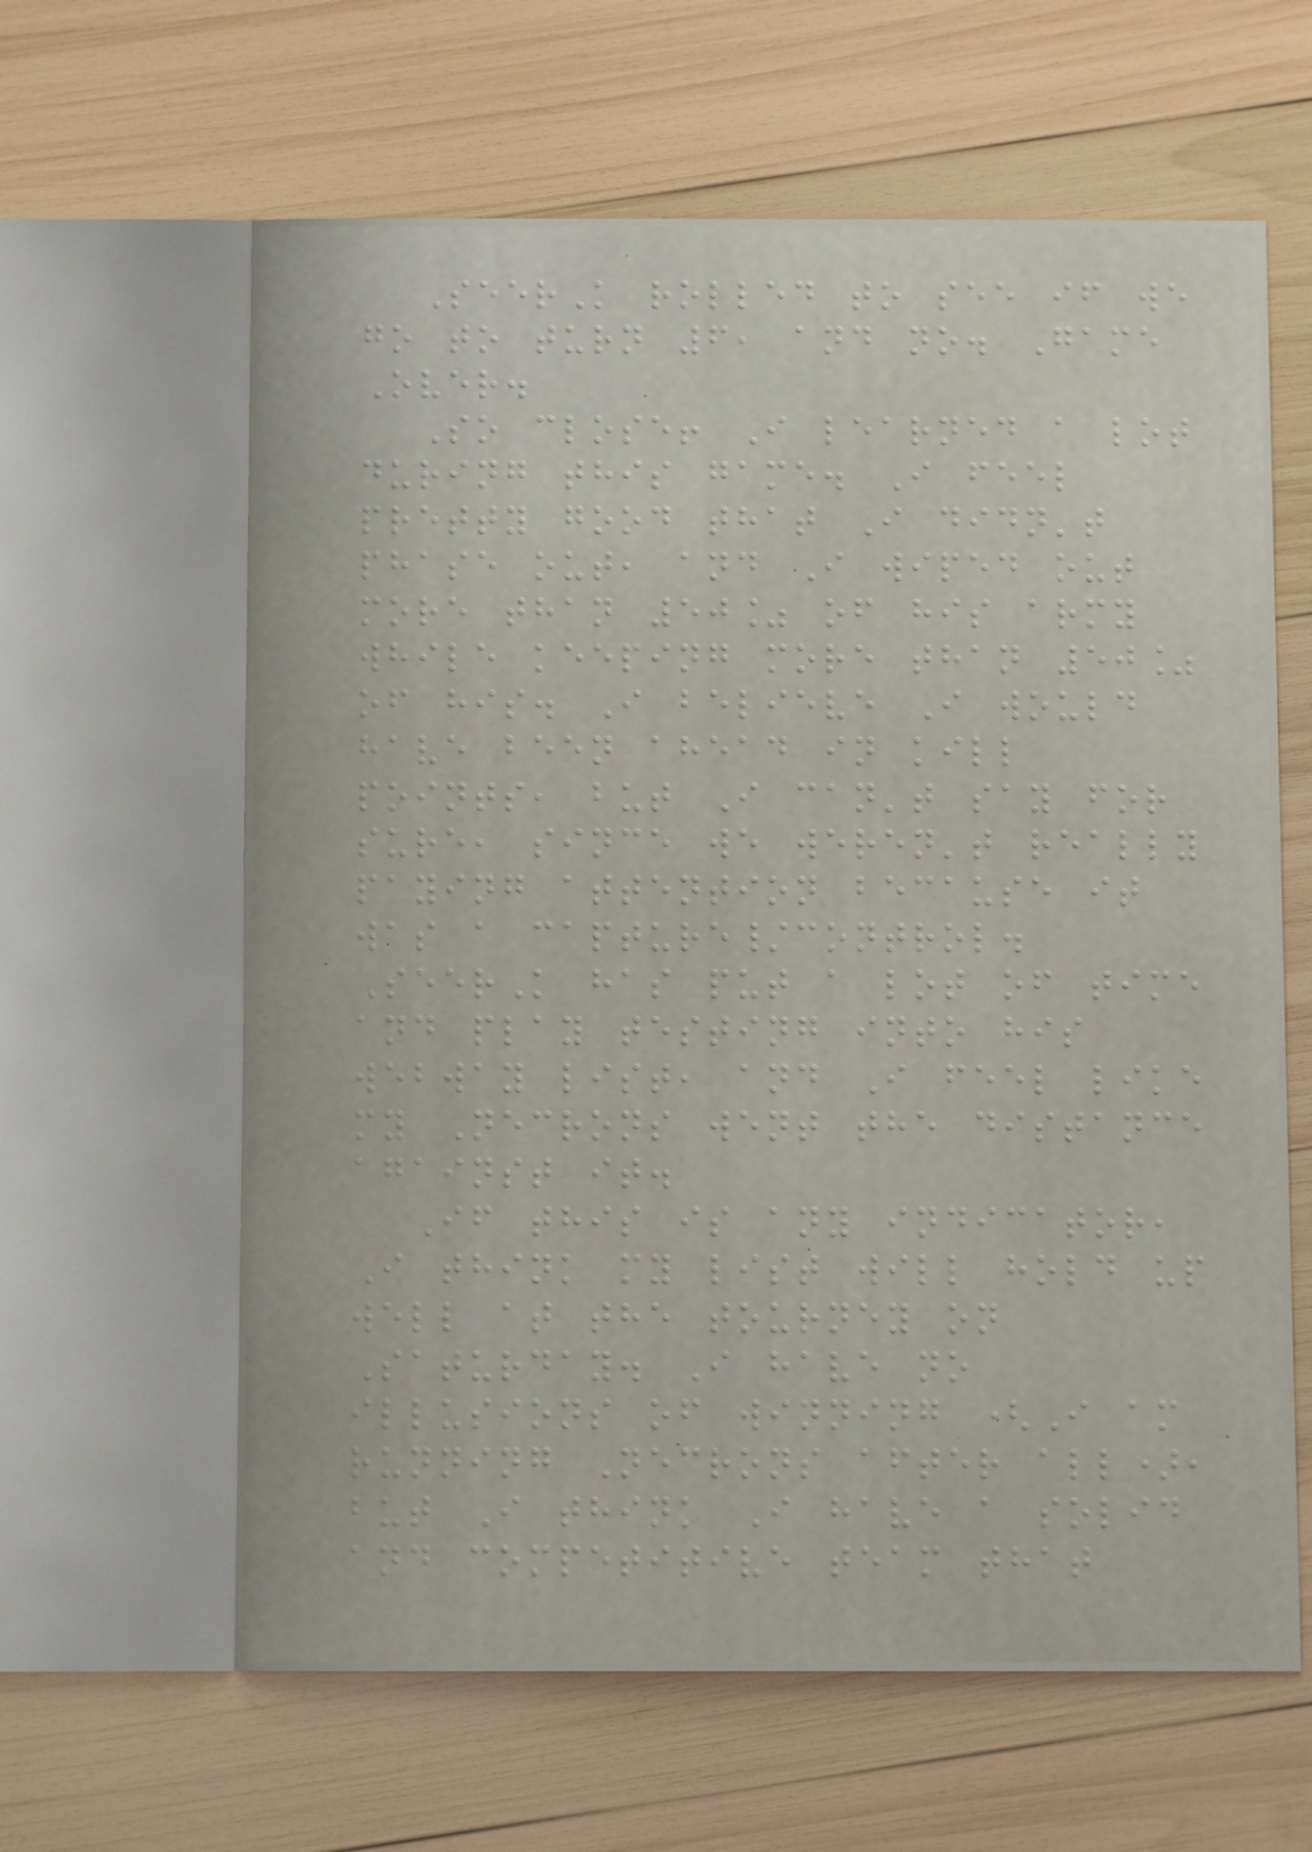SeerK rolled to see if we
go to turn 6, and no. Game
Over.
So close! I learned a lot
during this game. I feel
pretty good that I didn't
phase out, and I wiped out
more than 50% of his army
while keeping more than 50%
of his. I believe I would
have been ahead in kill
points, but I can't say for
sure, since we weren't really
paying attention because it
was a capture/control.
SeerK has put a lot of time
and play testing into his
webway list, and I feel like
my Necrons went the distance
against it.
If this is any indicator,
I think my list will hold up
well at the tourney on
Saturday. I have no
illusions of winning (I am
running Necrons after all),
but I think I have a solid
and competitive team that
